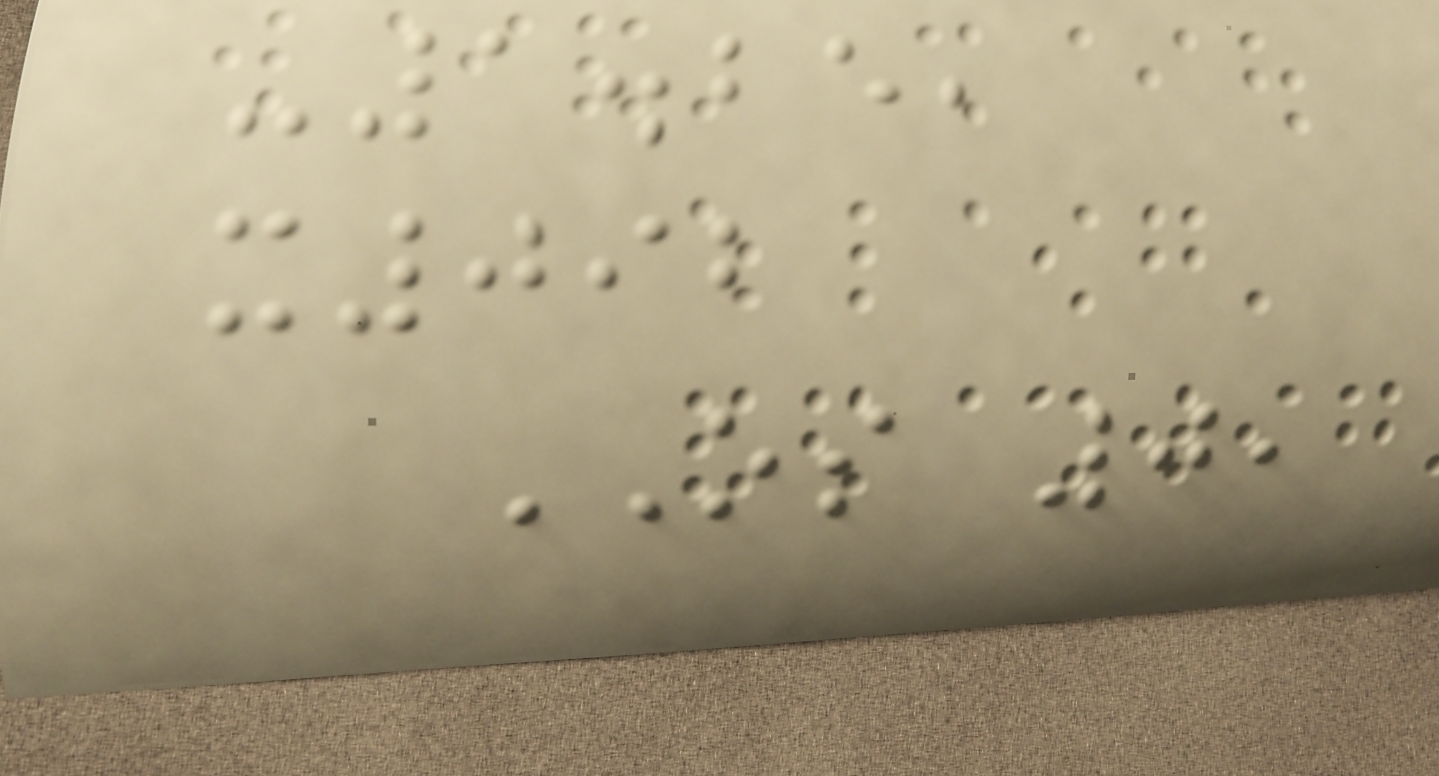-1.25,
x092
OS 0,
